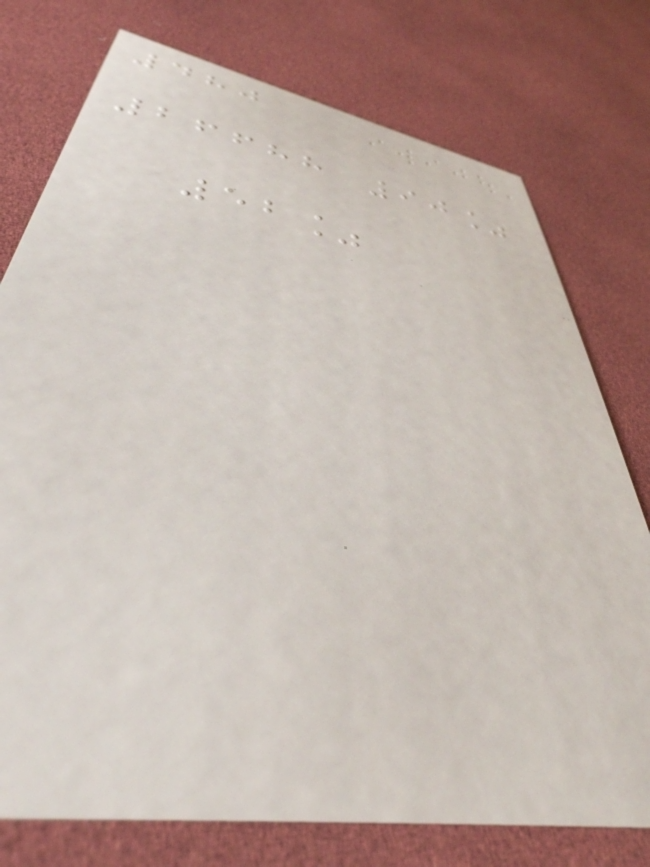480
26688 90%
52%
